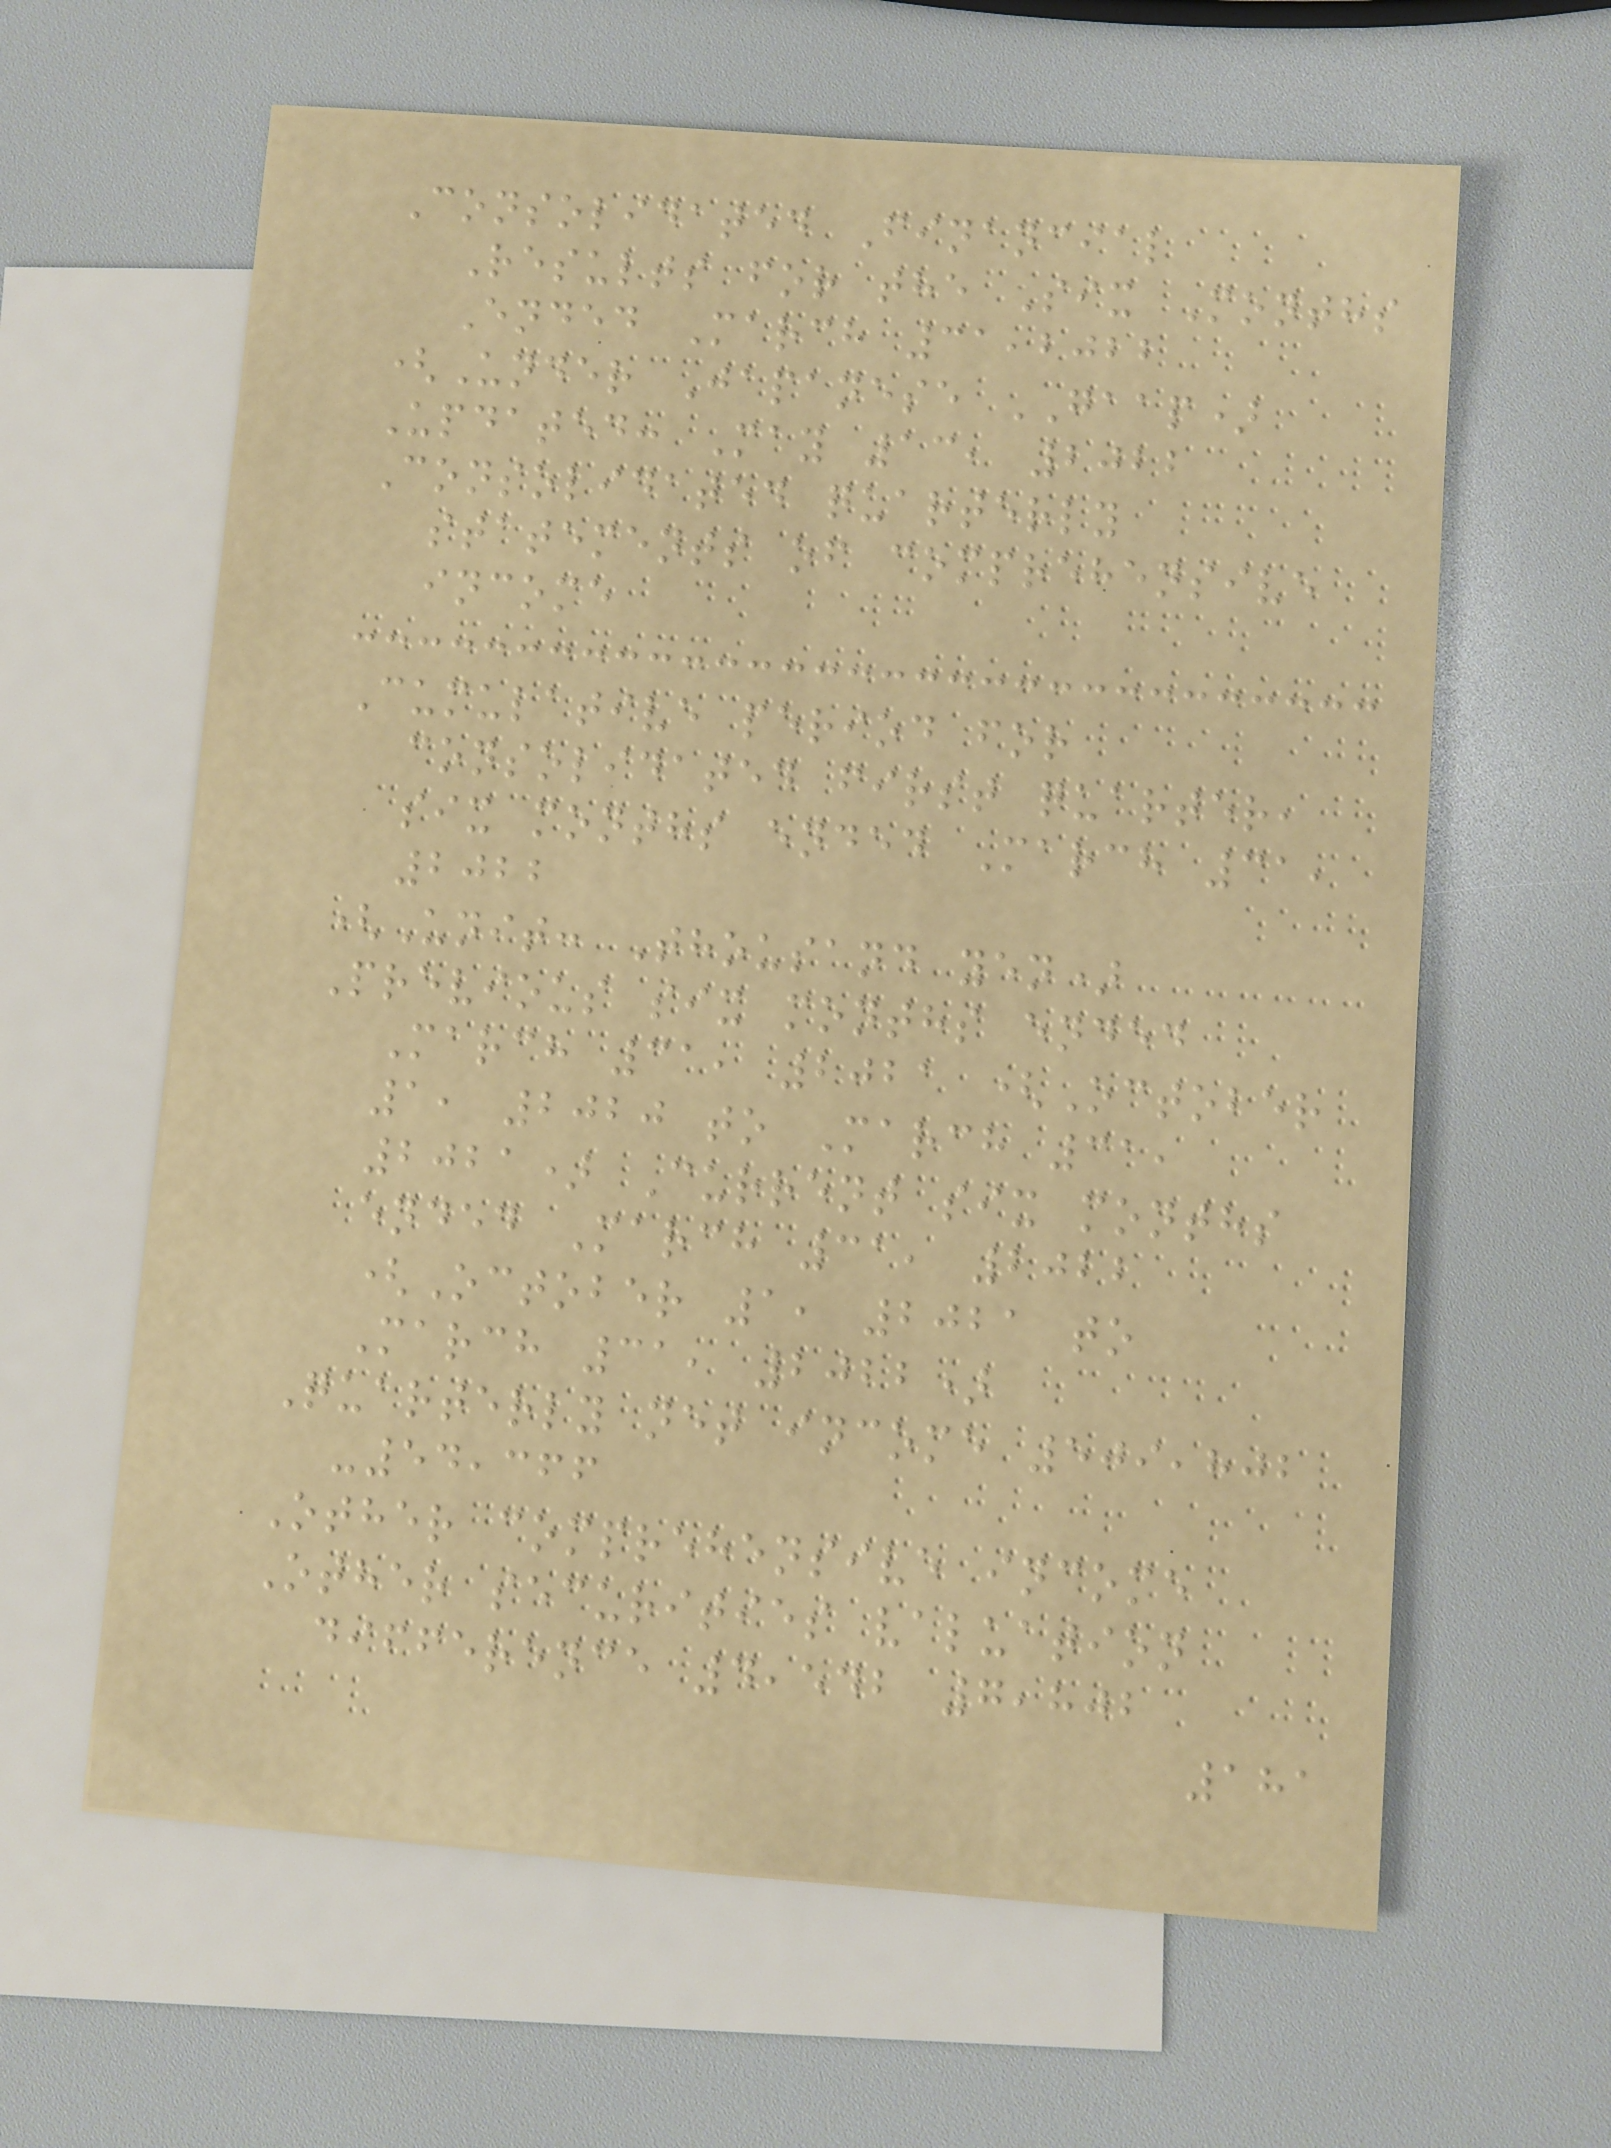Consolidated Financial
Results for the Six Months
Ended March 31,2022
(Under Japanese GAAP)
Updated: May 13, 2022
Consolidated quarterly
statements of comprehensive
income
Cumulative period for
consolidated first quarter,
six months ended March 31,
2022
(Unit: Thousand yen)
Previous six months ended
March 31, 2021 (October
1, 2020 to March 31,
2021) Current six months
ended March 31, 2022
(October 1, 2021 to
March 31, 2022)
Quarterly net income 509,802
-54,366
Other comprehensive income
Other securities valuation
difference 4,542 7,802
181
